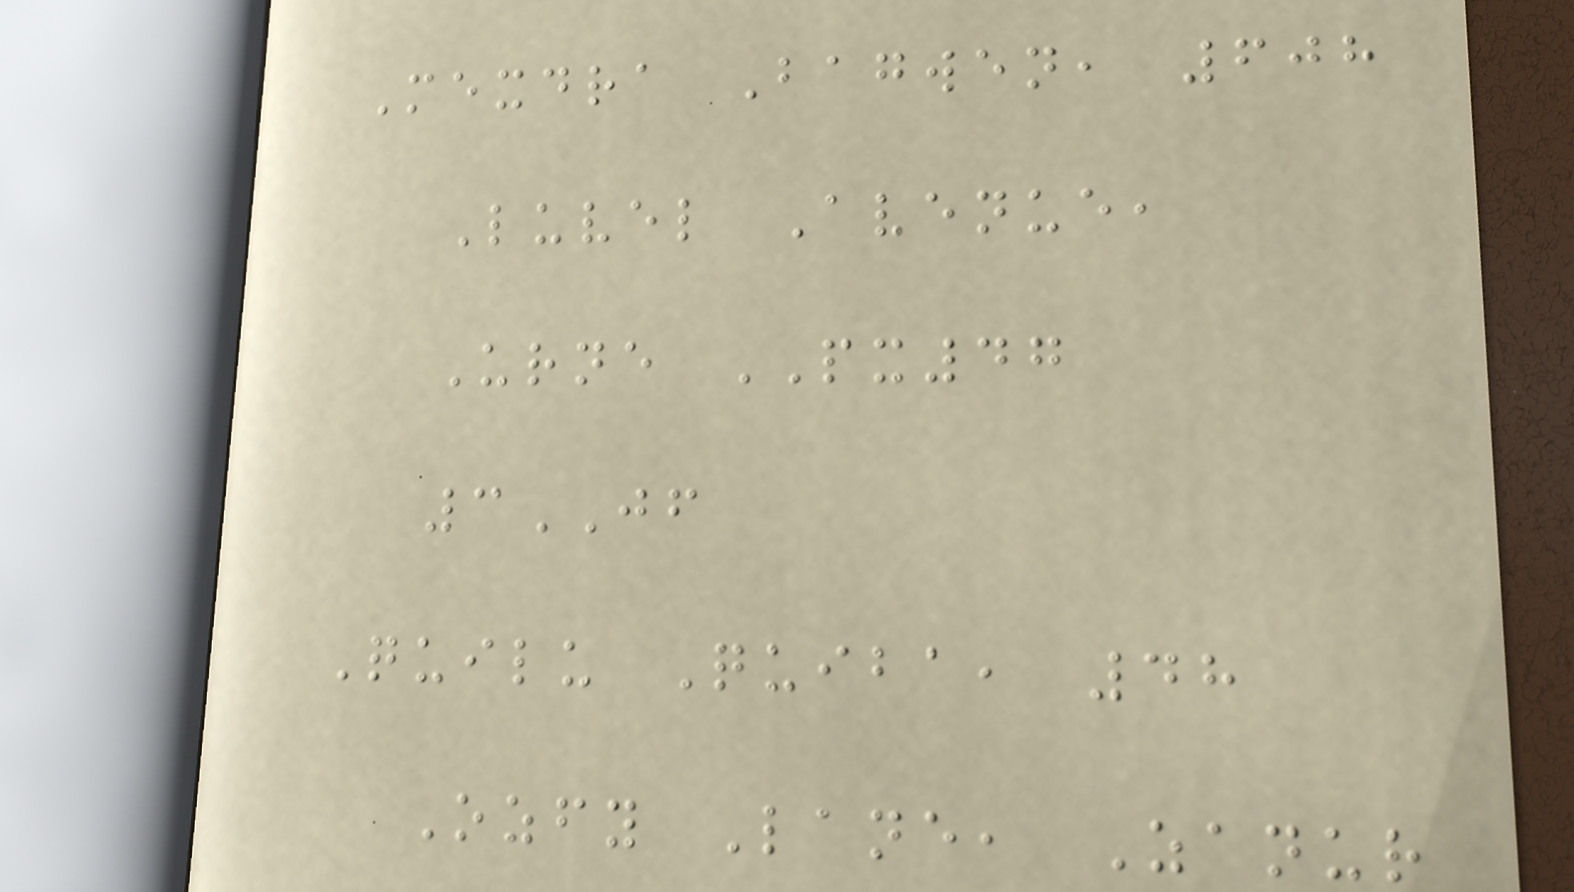Mexdra Bagwen, 608
Luvel Avenue,
Urne PX47
3JF
Quilu Quiba, 48
Ozfy Lane, Zanur
